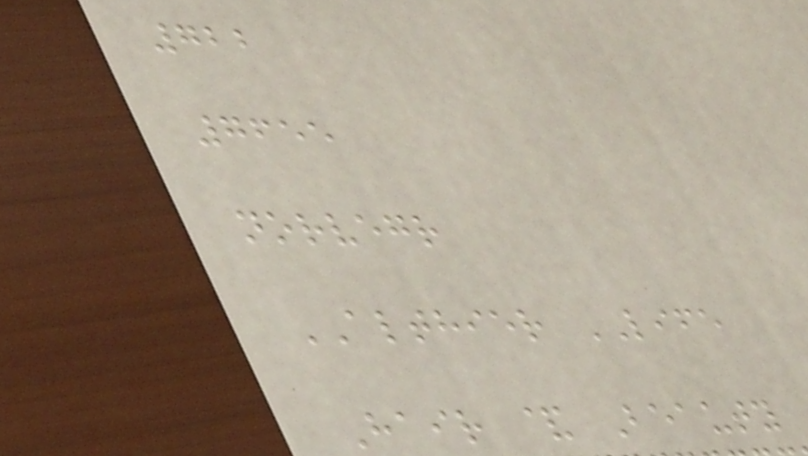722
7655
norvegr
ALTHIER LIFE
Hair & Beauty
